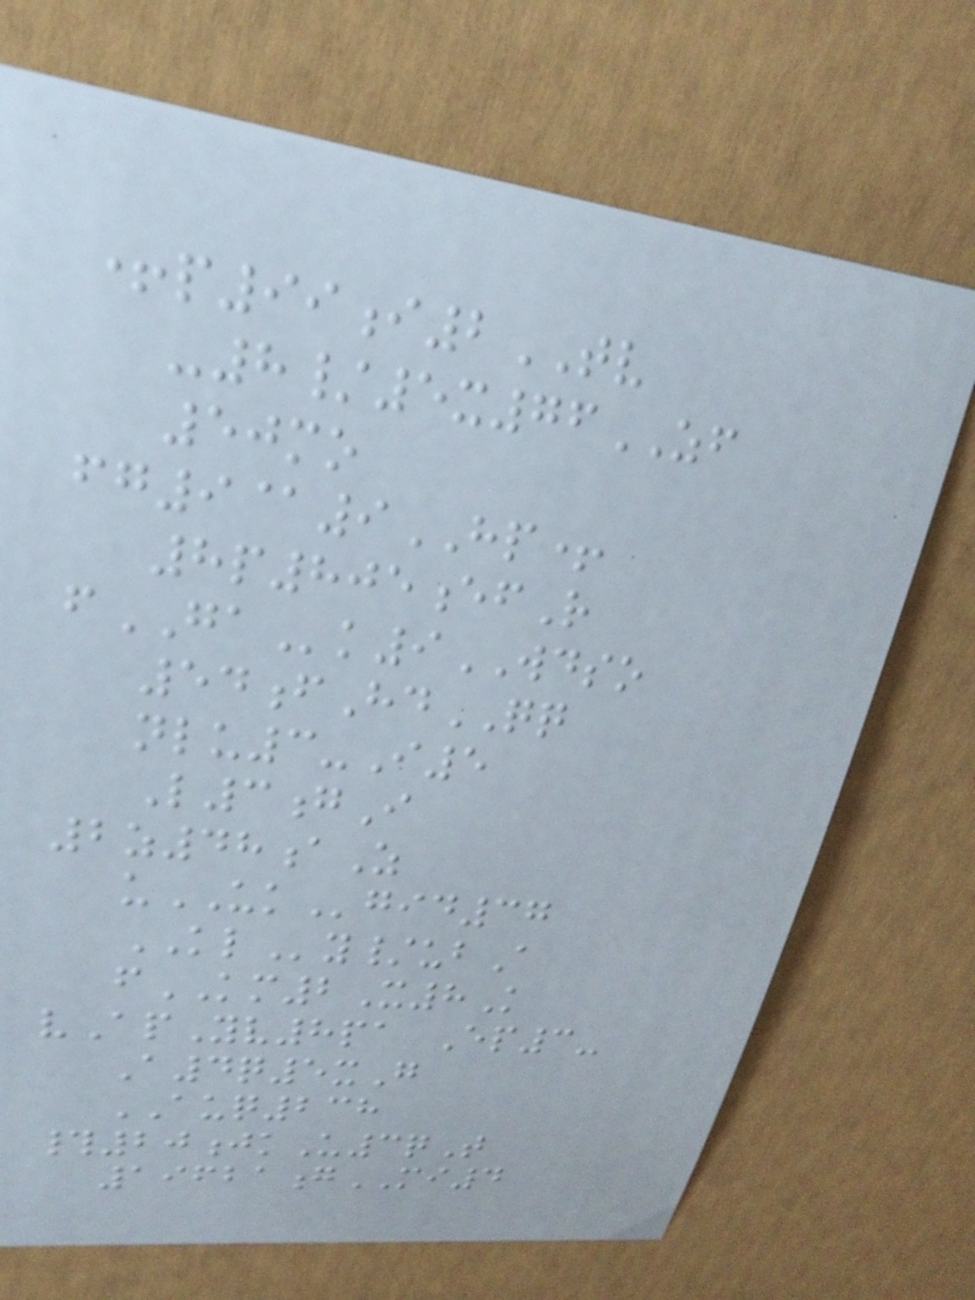+p99i2TV
-8/5x76ZF
50mo
fg9@9HP+
8p805efR
fGAk9WDSO
54fHdQQ
nlu3-I5
L3gI
2z48aZ
uUKgid37
KLy/ubA
fKM2X8K
vApYv8pa Ep3-
A4q5xG
AUQ238
#20jkU3qT
19621gMI4
